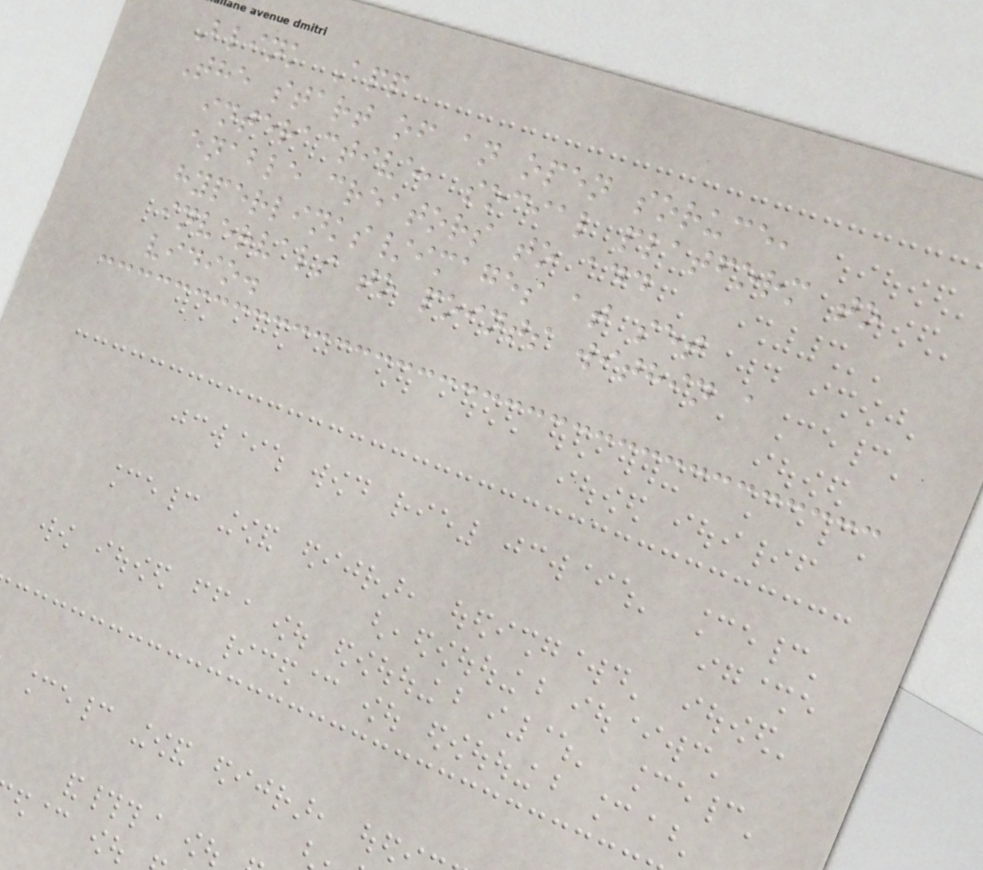Blink App
The start of an open soruce,
interactive, social platform to
enable creators to add
hyperlinks/images at set
invervals to points within a
vidio.
